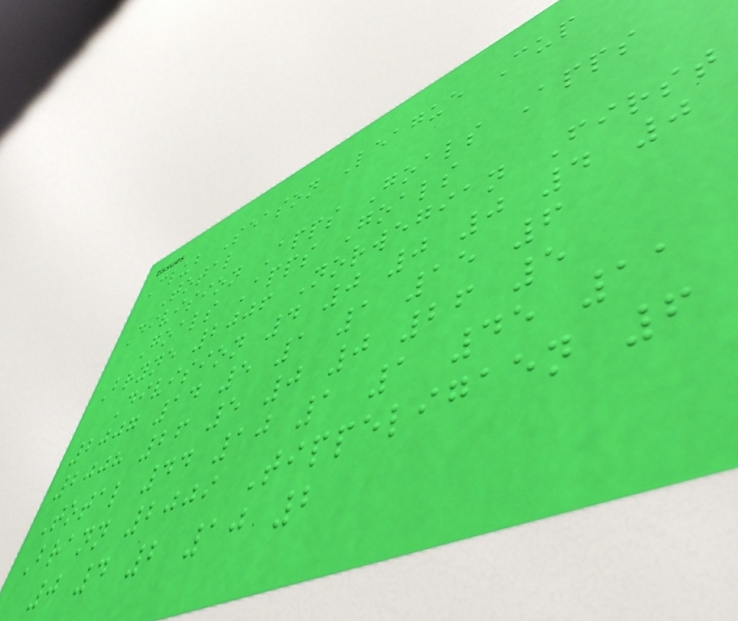Club Season League Cup
Total
Division Apps Goals Apps
Goals Apps Goals
Bryne 2006 Norwegian First
Division 4 0 0 0 4 0
2007 14 5 1 1 15 6
2008 26 5 0 0 26 5
Total 44 10 1 1 45 11
Brann 2009 Tippeligaen 6
0 4 2 10 2
